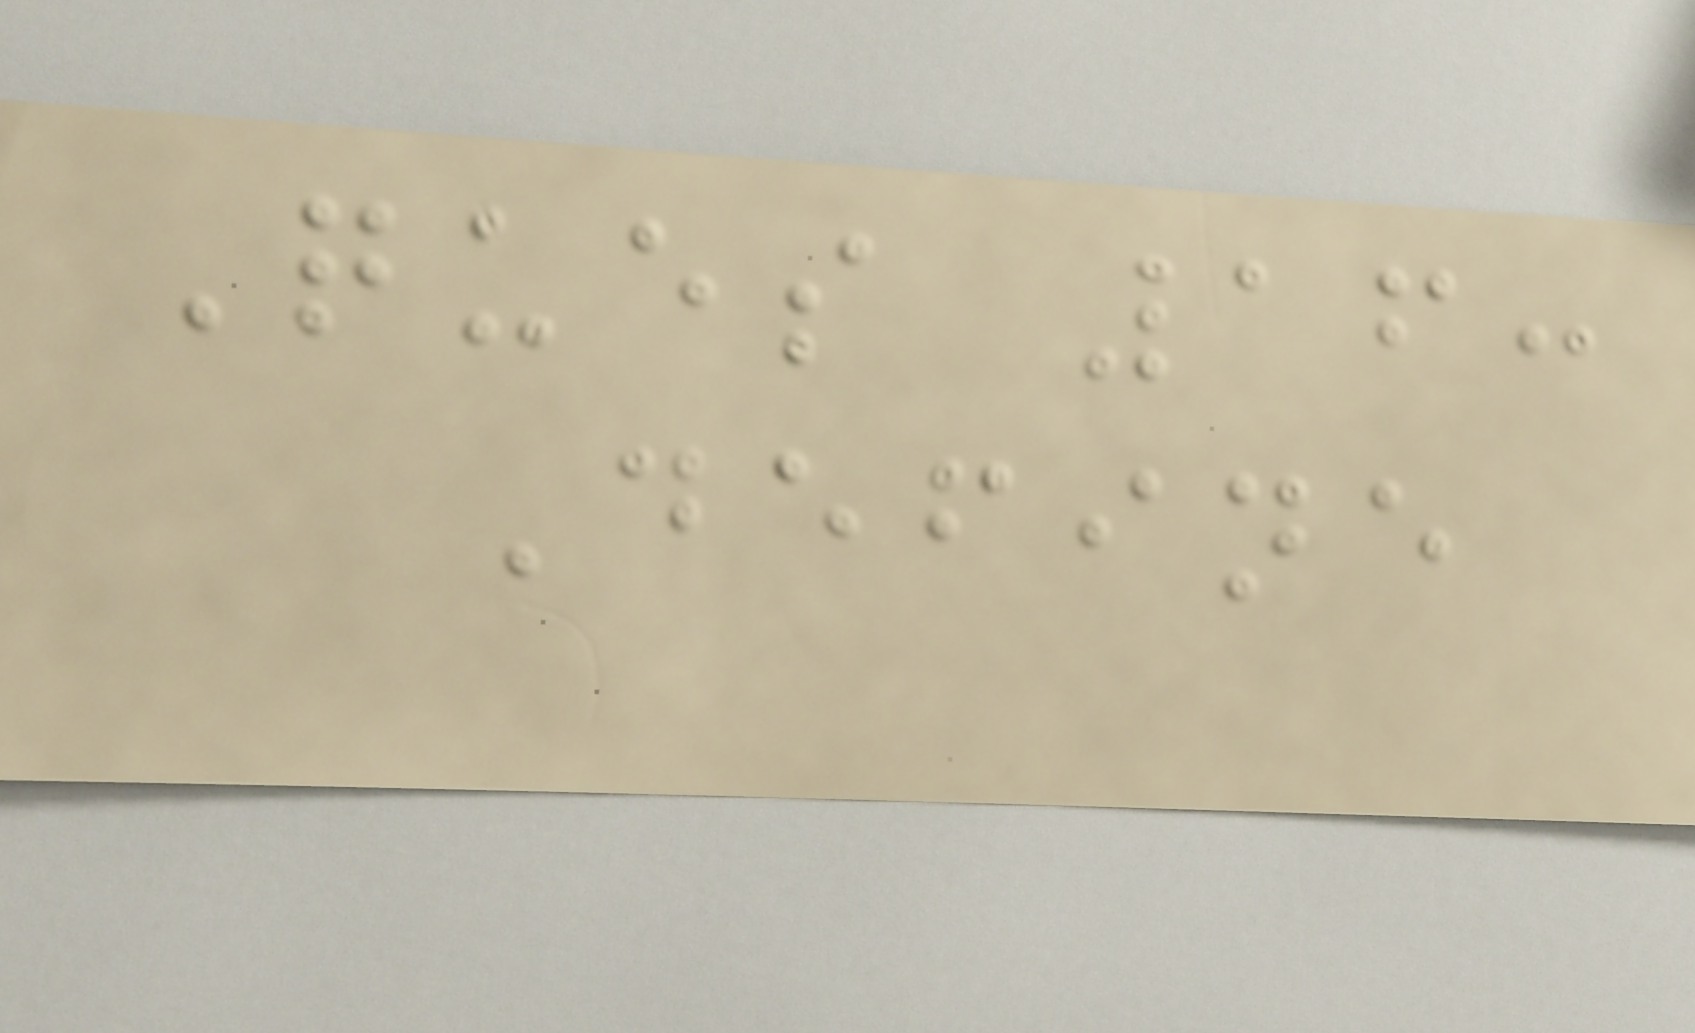Ques 16:
Define
